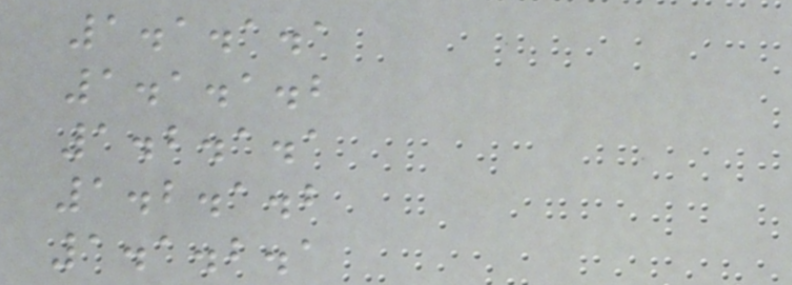1.1.1.1
1.1.1.2
1.2.1.1
1.2.1.2
1.1.2.1
